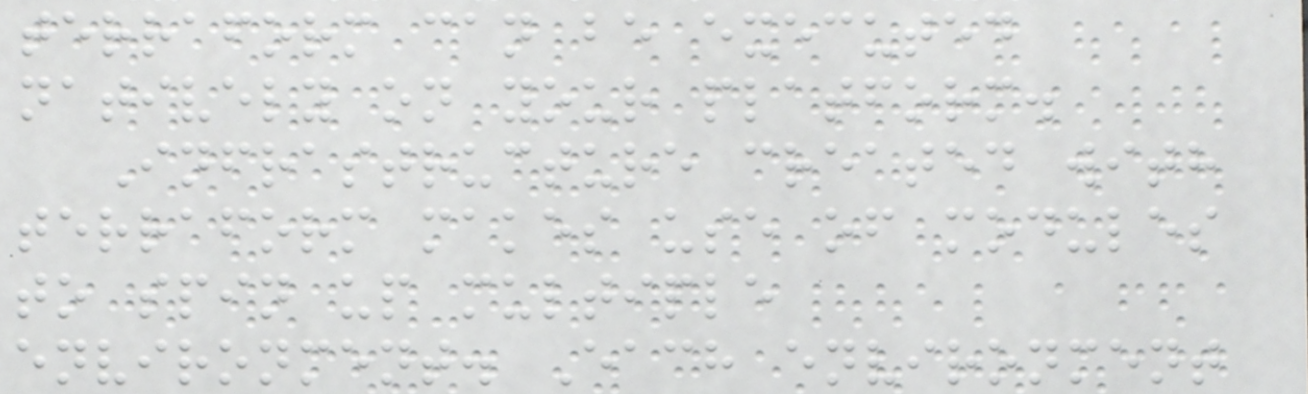terraform can be executed
natively on your platform.
Infrastructure created with
terraform makes use of modules
to spin up multiple
environment. Each environment
